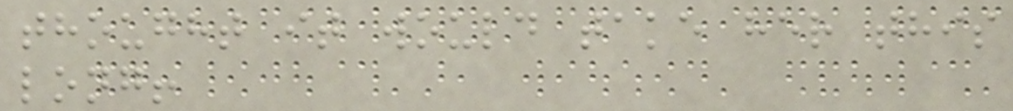thought it would take her this
long!
